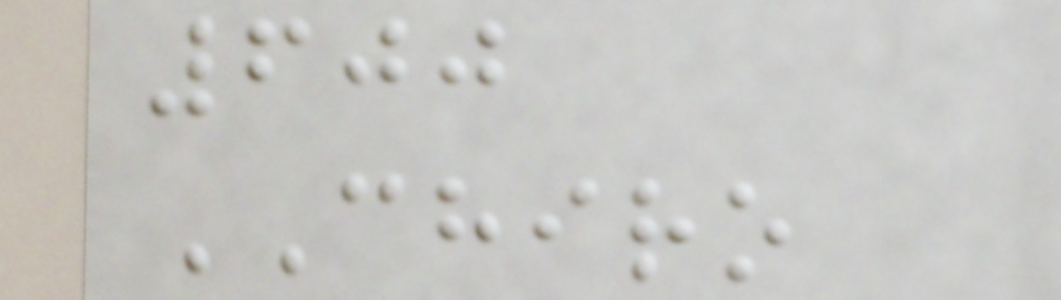600
CHIRO
